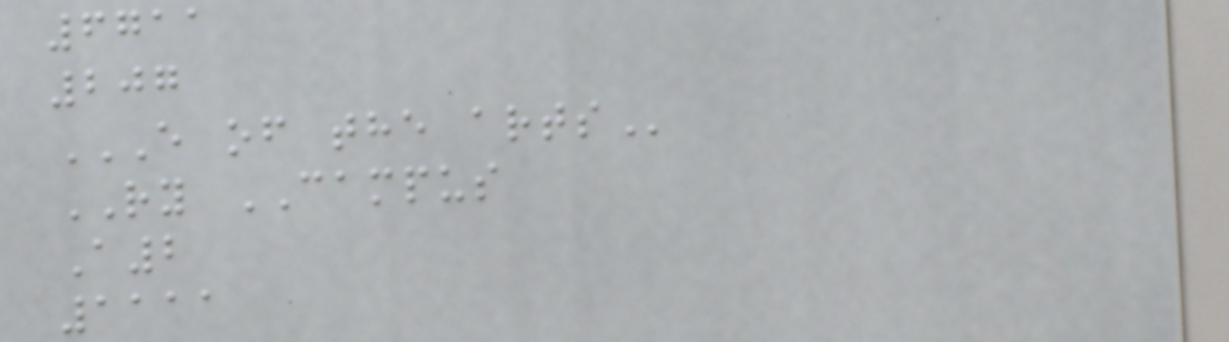6711
207
E OF THE ARTS
RY CAMPUS
A2
1111
